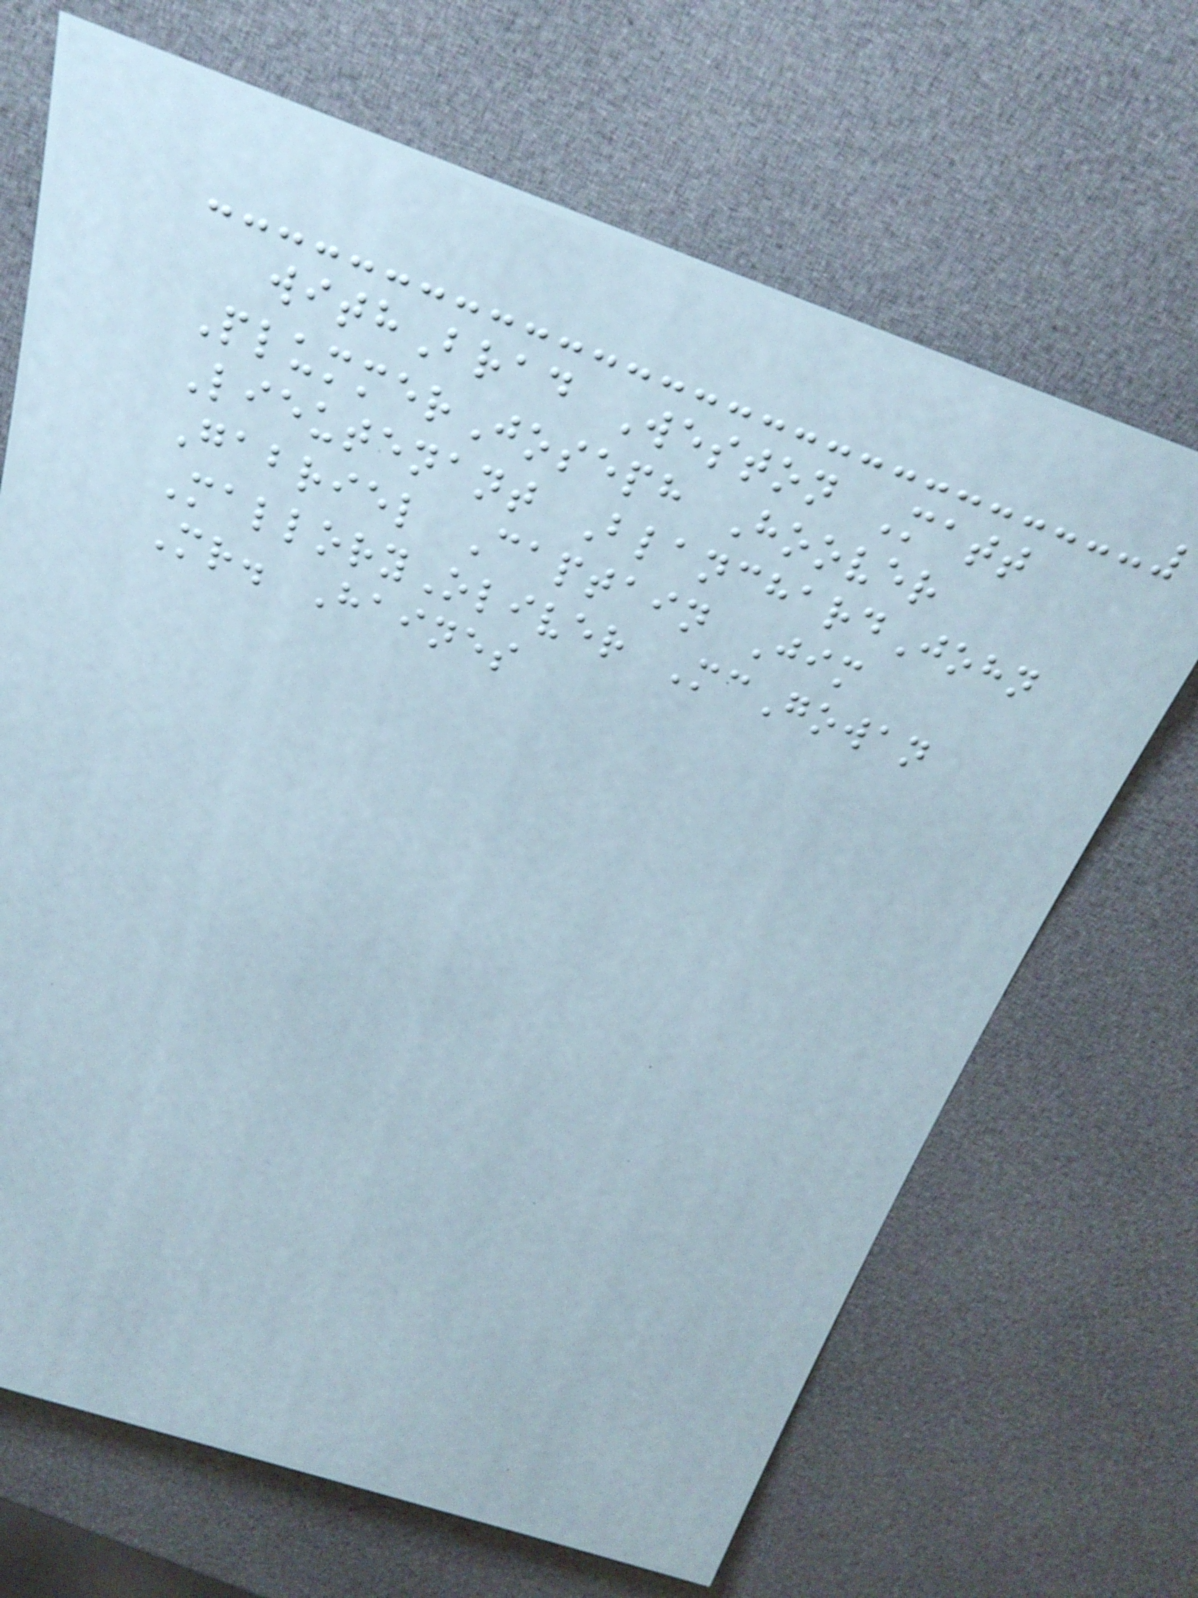withBrad Weston Matt
PlummerJoseph Hoover
Lieutenant BlanchardJohn
Gabriel Captain Jim
MalloryOliver McGowan
Mr. Haines
